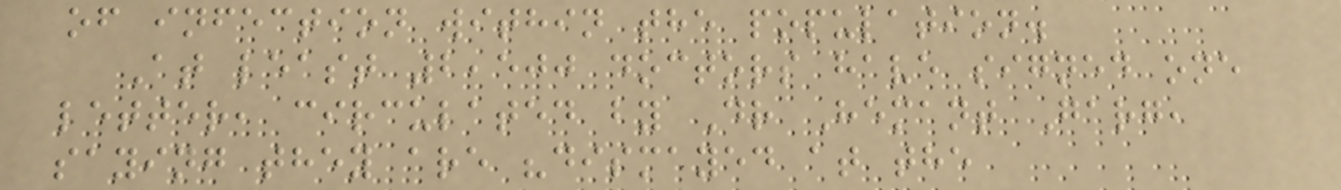of infection within the population.
At least 2,500 doctors have signed one
letter, circulated by Dr Hemant Garg,
saying they are "dismayed at the
